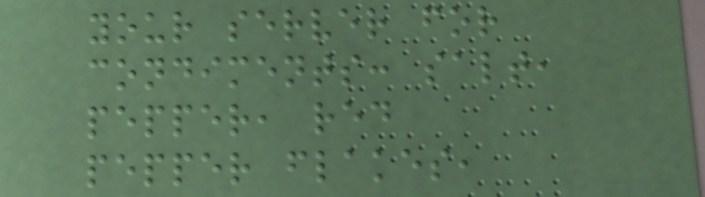your server for
condiments: salt,
pepper, red
pepper flakes,
